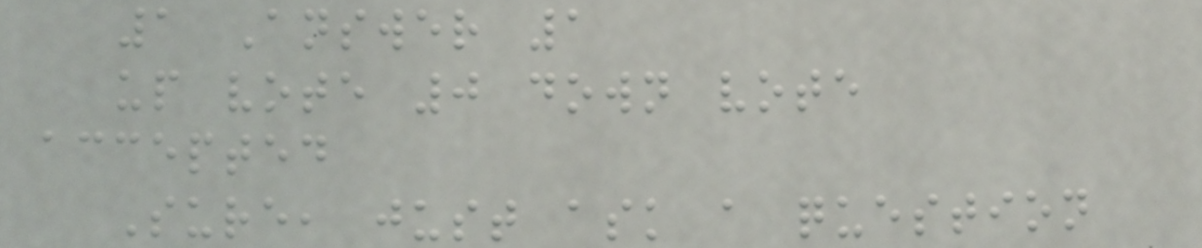1 Answer 1
up vote 0 down vote
accepted
Sure, just ask a question
